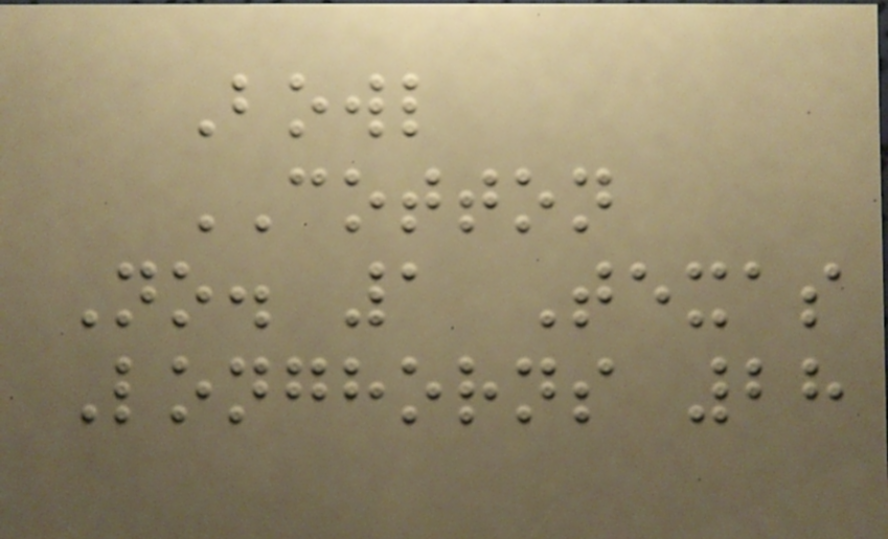Bowl
COTTON
No. 1 Texas
Longhorns 28
